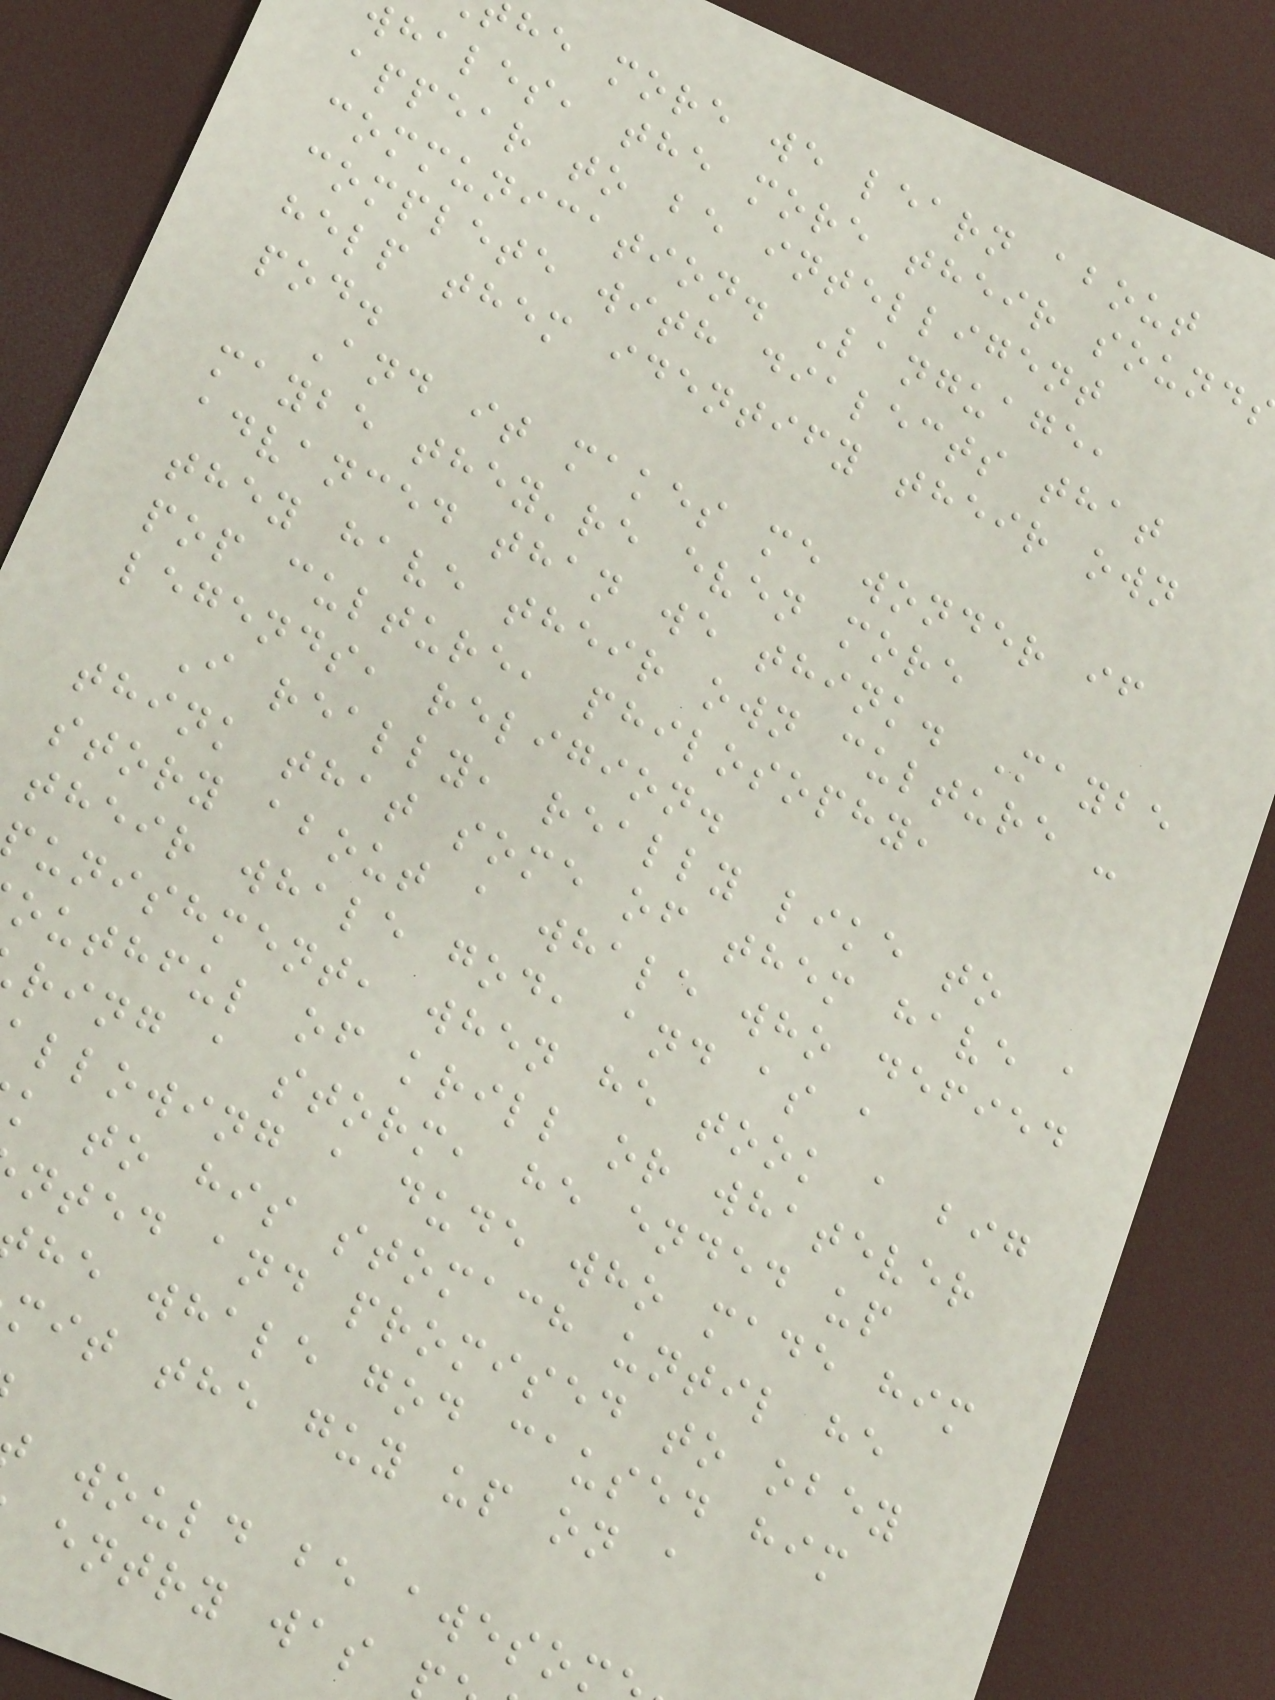he more we learn about
hales, the more their sound
appear to be intelligent
communication. Language,
complete with dialects that
help them identify their own
pod.
And it makes me wonder if
maybe they're even more
advanced than we think. Maybe
they have their own culture -
pop culture, philosophy,
legends, religion.
I really, really like to
think that some of them have a
story about a whale who defied
their whale god, and as a
unishment, when he took a big
outhful of krill or whatever
ring a storm, he ended up
llowing a dude who made him
k to his stomach until he
nted and promised to obey
he whale god caused him
mit the guy up on a
would be awesom
entry was
